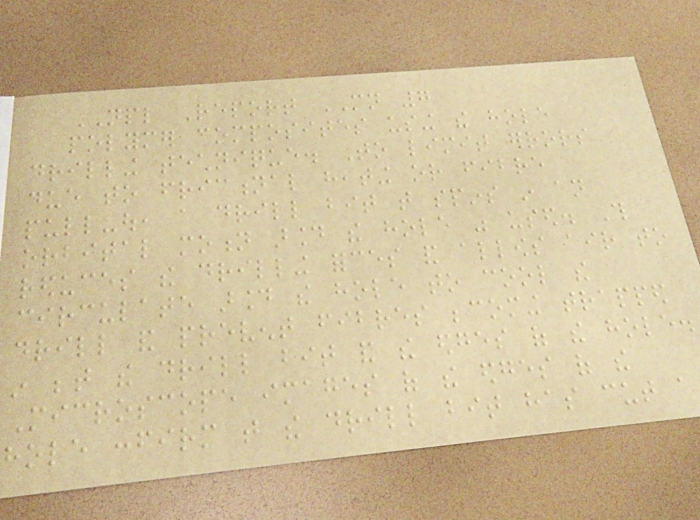NPL Report MN 7
polymer composites using the hole
drilling technique. To limit errors
due to frictional heating or fibre
pull-out, a drill bit that spins in an
orbital motion around the hole was used. This
reduces the drilling forces and allows air to
circulate around the hole to cool the
drill and prevent fibres becoming trapped
in between the drill bit and the edges of the hole.
Microscope images of the edges of the
hole confirm that the drill bit has cut a
